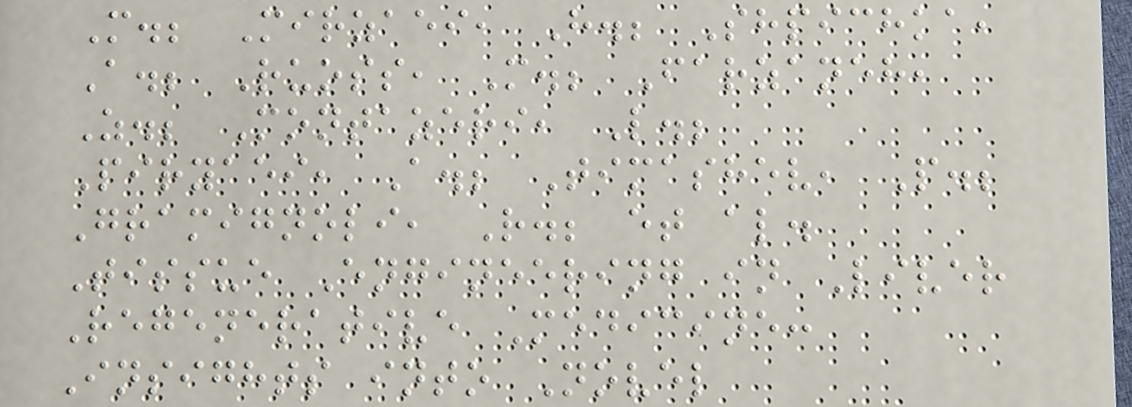M.; Mirzaei, H.; Shpichka,
A.; Ruoss, M.; Farzaneh,
Z.; Montazeri, L.;
Piryaei, A.; Timashev, P.;
Gramignoli, R.; et al.
Tissue Engineering in Liver
Regenerative Medicine:
Insights into Novel
